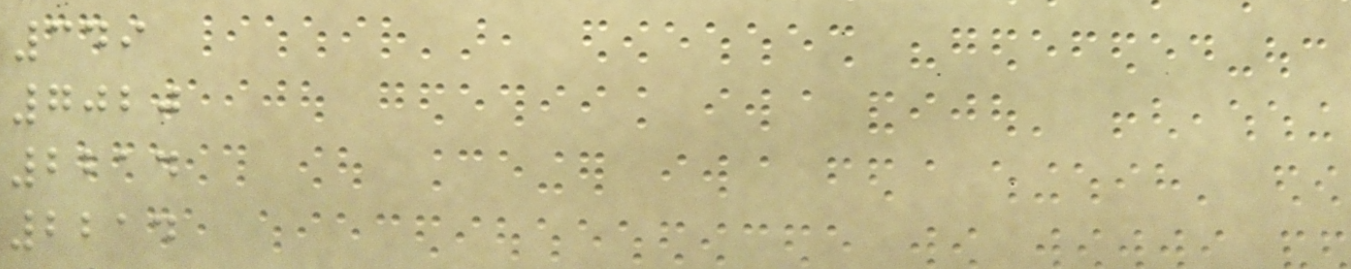349
7020
2214
2214
